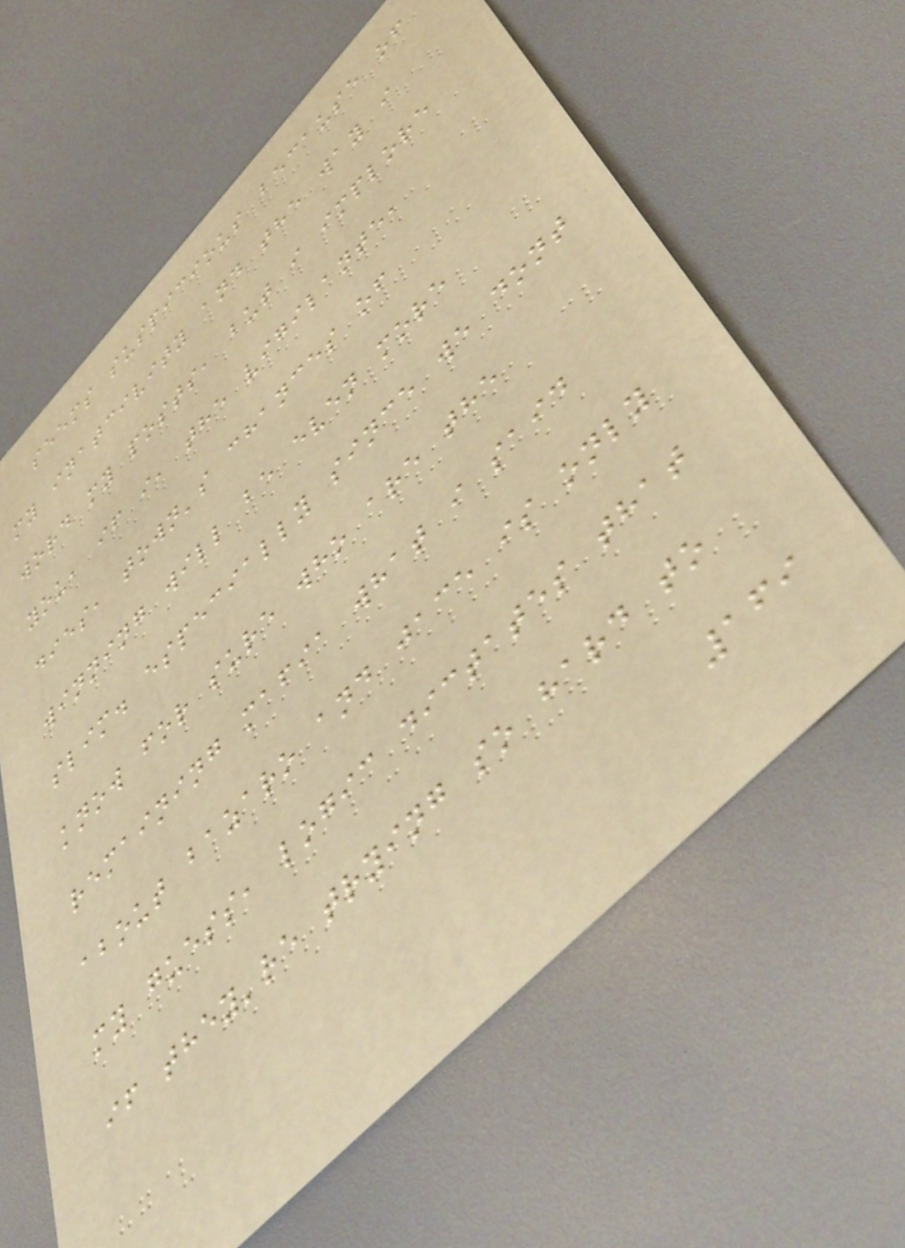seems suspicious because of
my inatcivity and the way i
word my posts, but i implore
you, if i, the vigilante,
dies, town's chances of
winning will be even more
slim. especially since we dont
know for sure who are the
remaining mafia what i said
about bazaro and jace is only
my guess, logic dictates that
if they're trying so hard to
169
